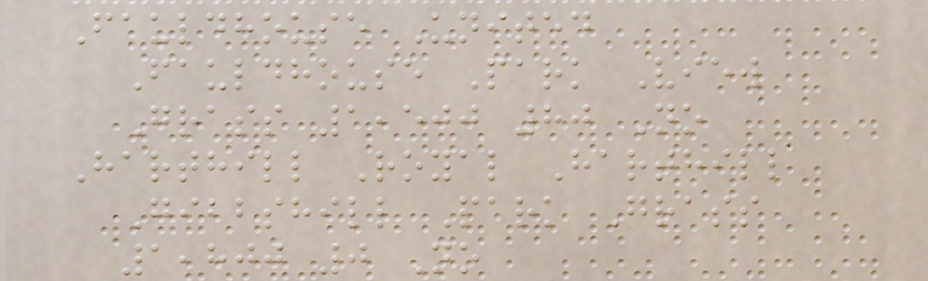Fauldhouse United
Fauldhouse Park View
Grass 1,500 80 No
Harthill Royal Harthill
Gibbshill Park Grass
1,800 0 No
